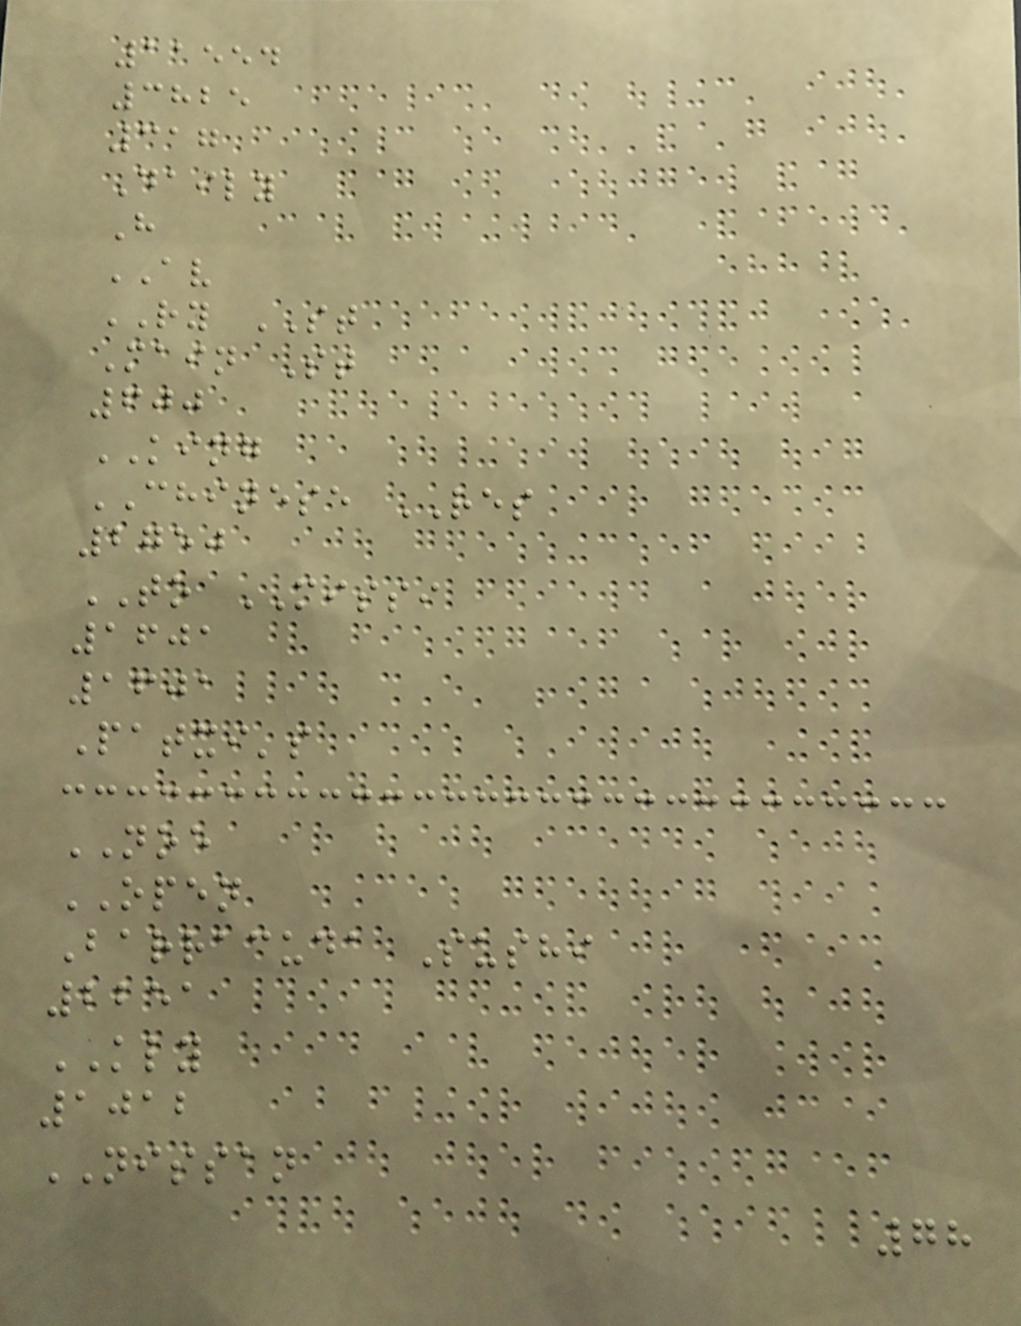11554
3825
317
Daily
H
AV
RY ST
Main St
600
KING
CHINESE RES
2750
TO MISSI
1601
1601
Patxi's
NOE
OPEN
Barracuda Sushi
2251
KLY
1012
NISSAN
78
